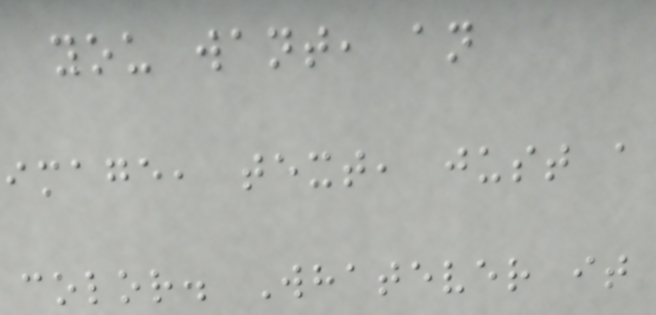you want, an
image, text, just a
color. Whatever it
